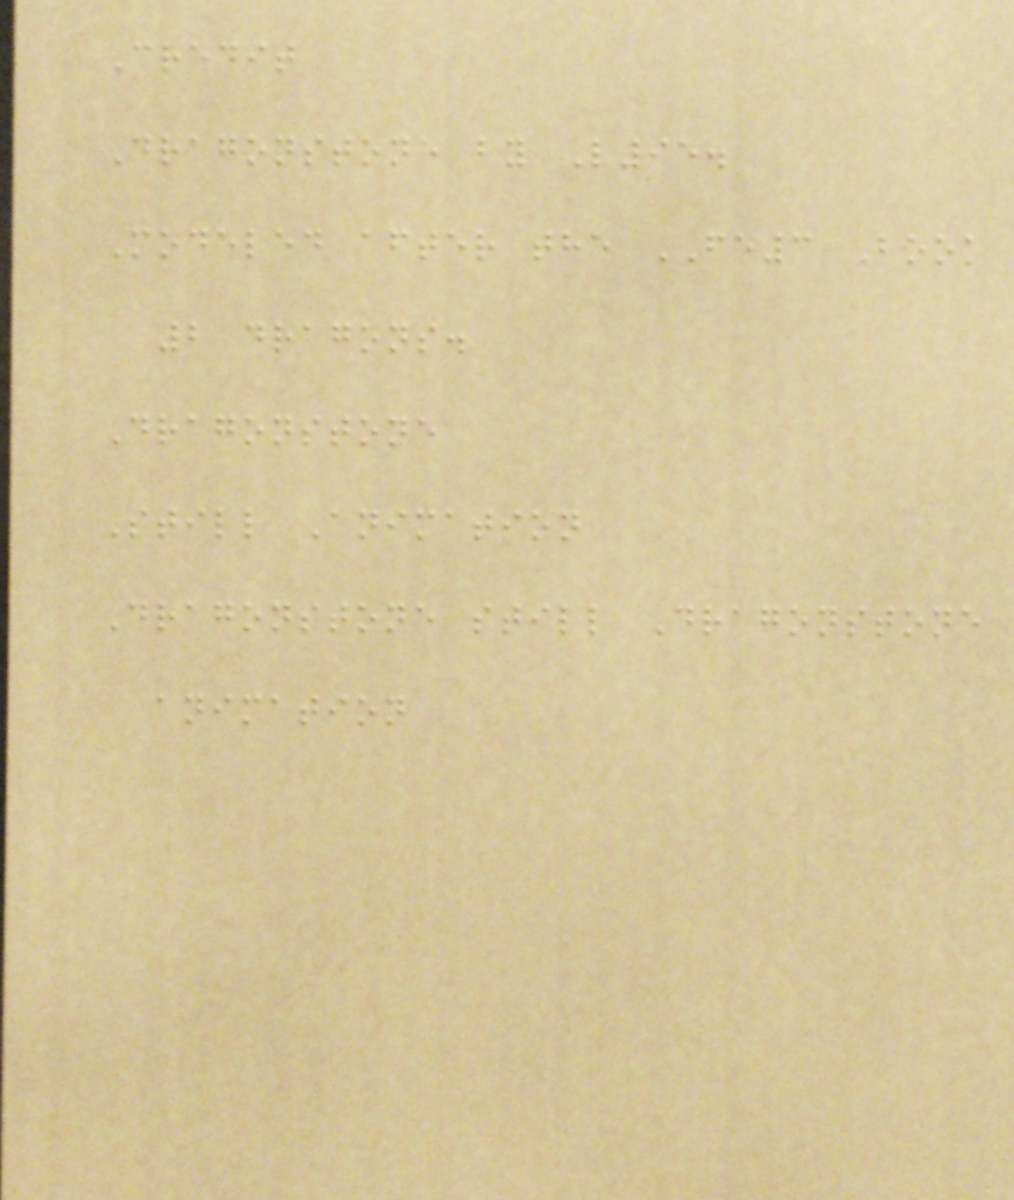Credit
Dragonstone by L95.
Modeled after the FE3 Book
2 dragons.
Dragonstone
Still Animation
Dragonstone still Dragonstone
animation
